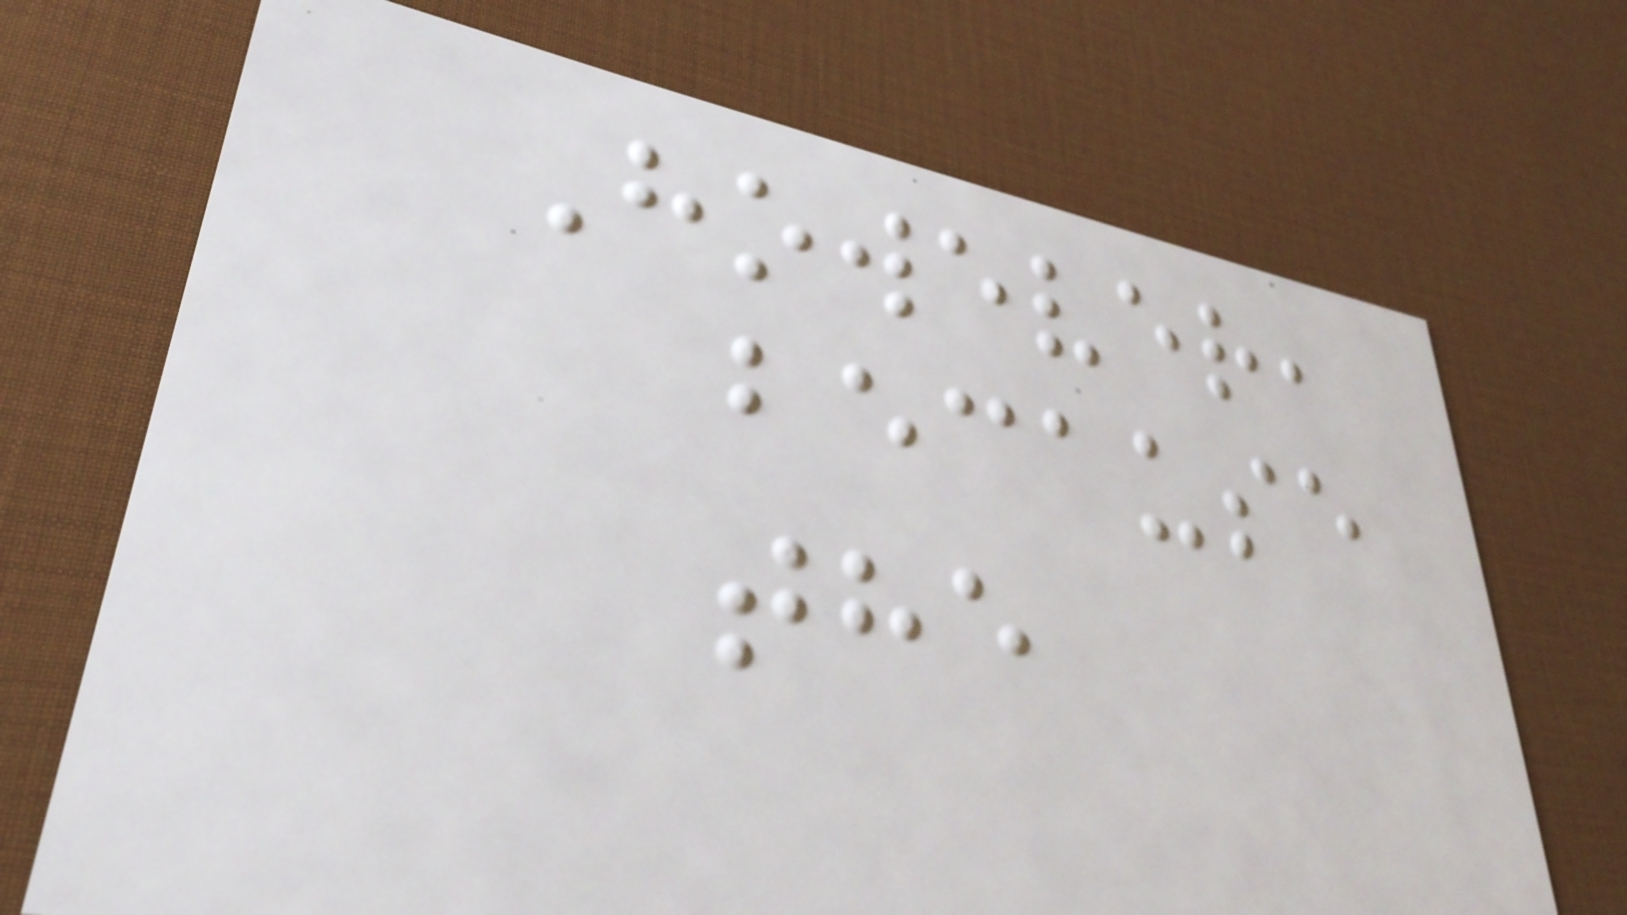However,
because
the
